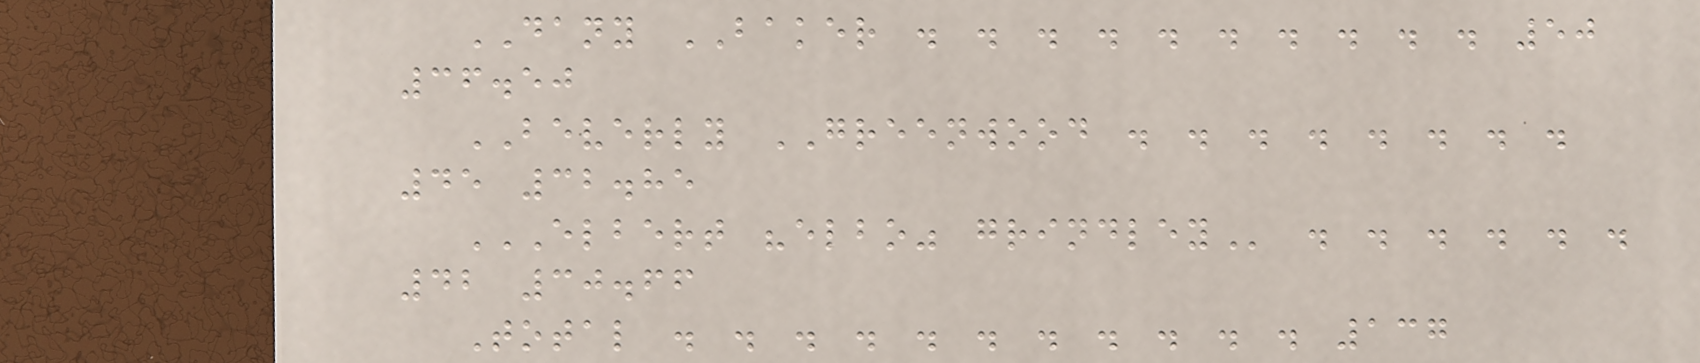DANY BAKER . . . . . . . . . . 50
36.50
BEVERLY GREENWOOD . . . . . . . .
45 32.85
ELBERT "ELBO" GRINDLEY . . . . . .
42 30.66
Total . . . . . . . . . . . 137
